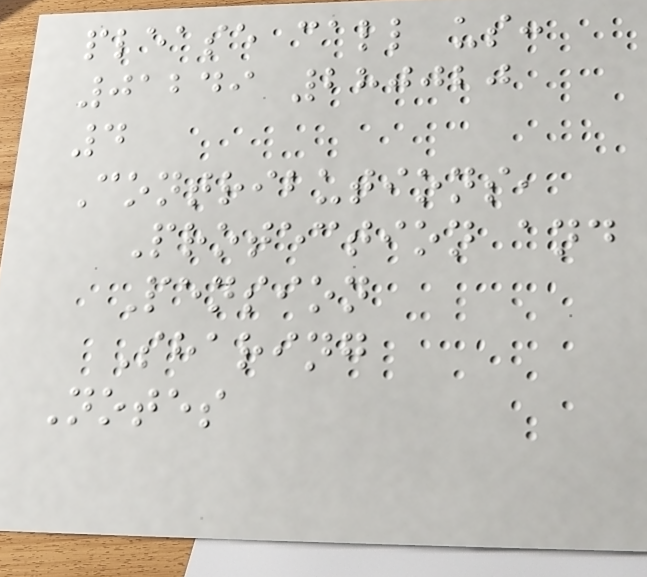please call us:
01249 280020
4
Contributions,
Protection and
Pension
Sharing
Notes
